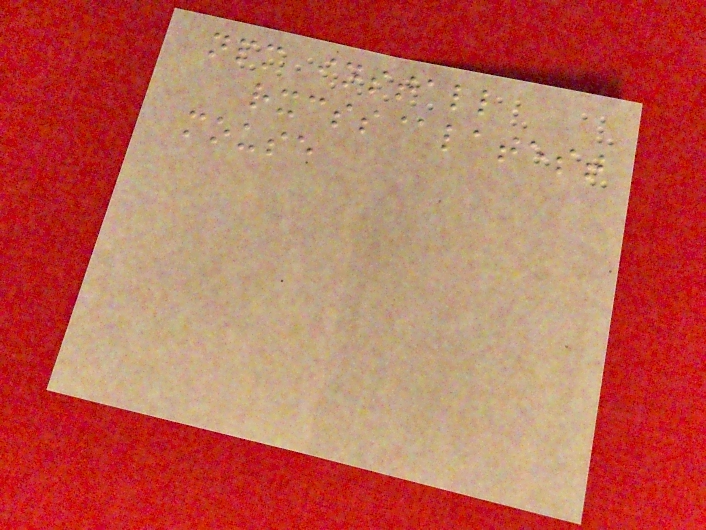npm install
rxcss@latest
mouse
